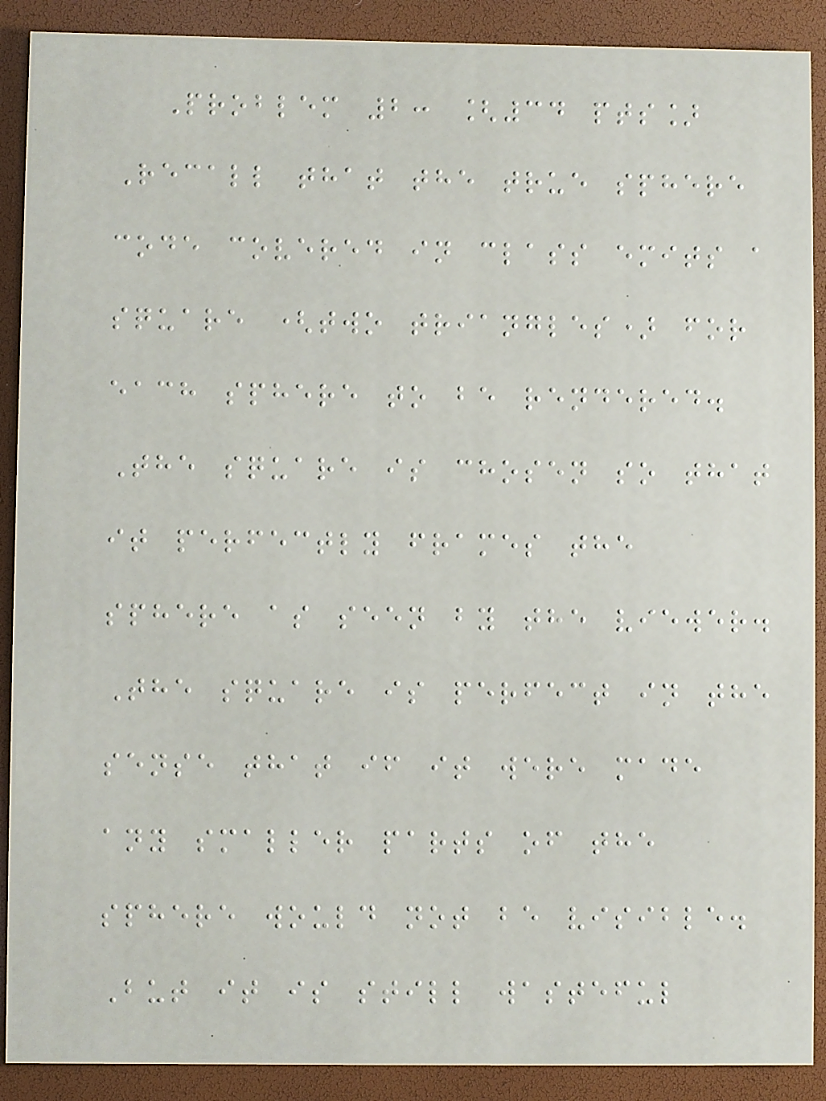Problem 2: [34 pts]
Recall that the true sphere
code covered in class emits a
square (two triangles) for
each sphere to be rendered.
The square is chosen so that
it perfectly frames the
sphere as seen by the viewer.
The square is perfect in the
sense that if it were made
any smaller parts of the
sphere would not be visible.
But it is still wasteful
